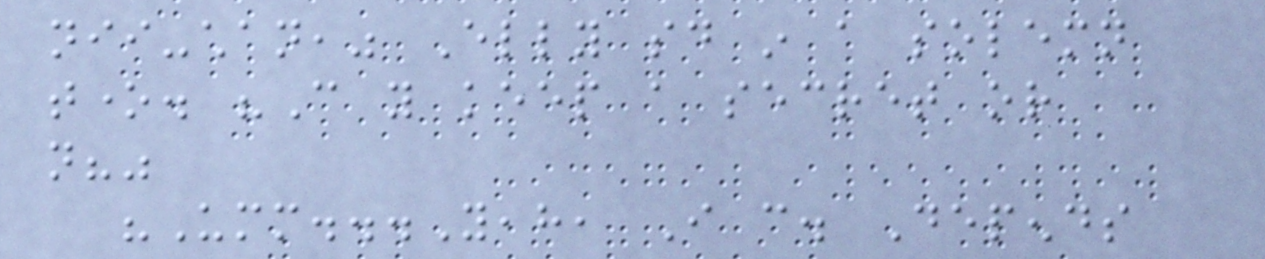nii-chan," Elly said in a solemn
tone. "Can you keep a secret or
not?"
"Umm...Yeah, I can. Depends
